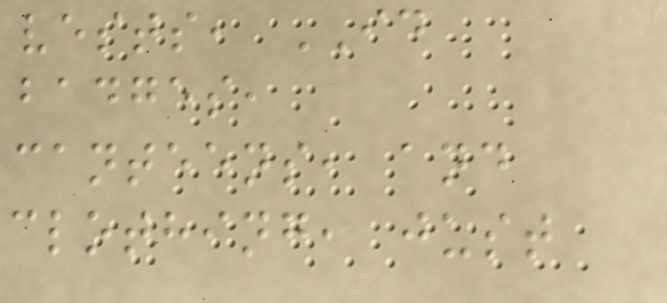vests, ID
badges,
canteens, and
clothing, just
